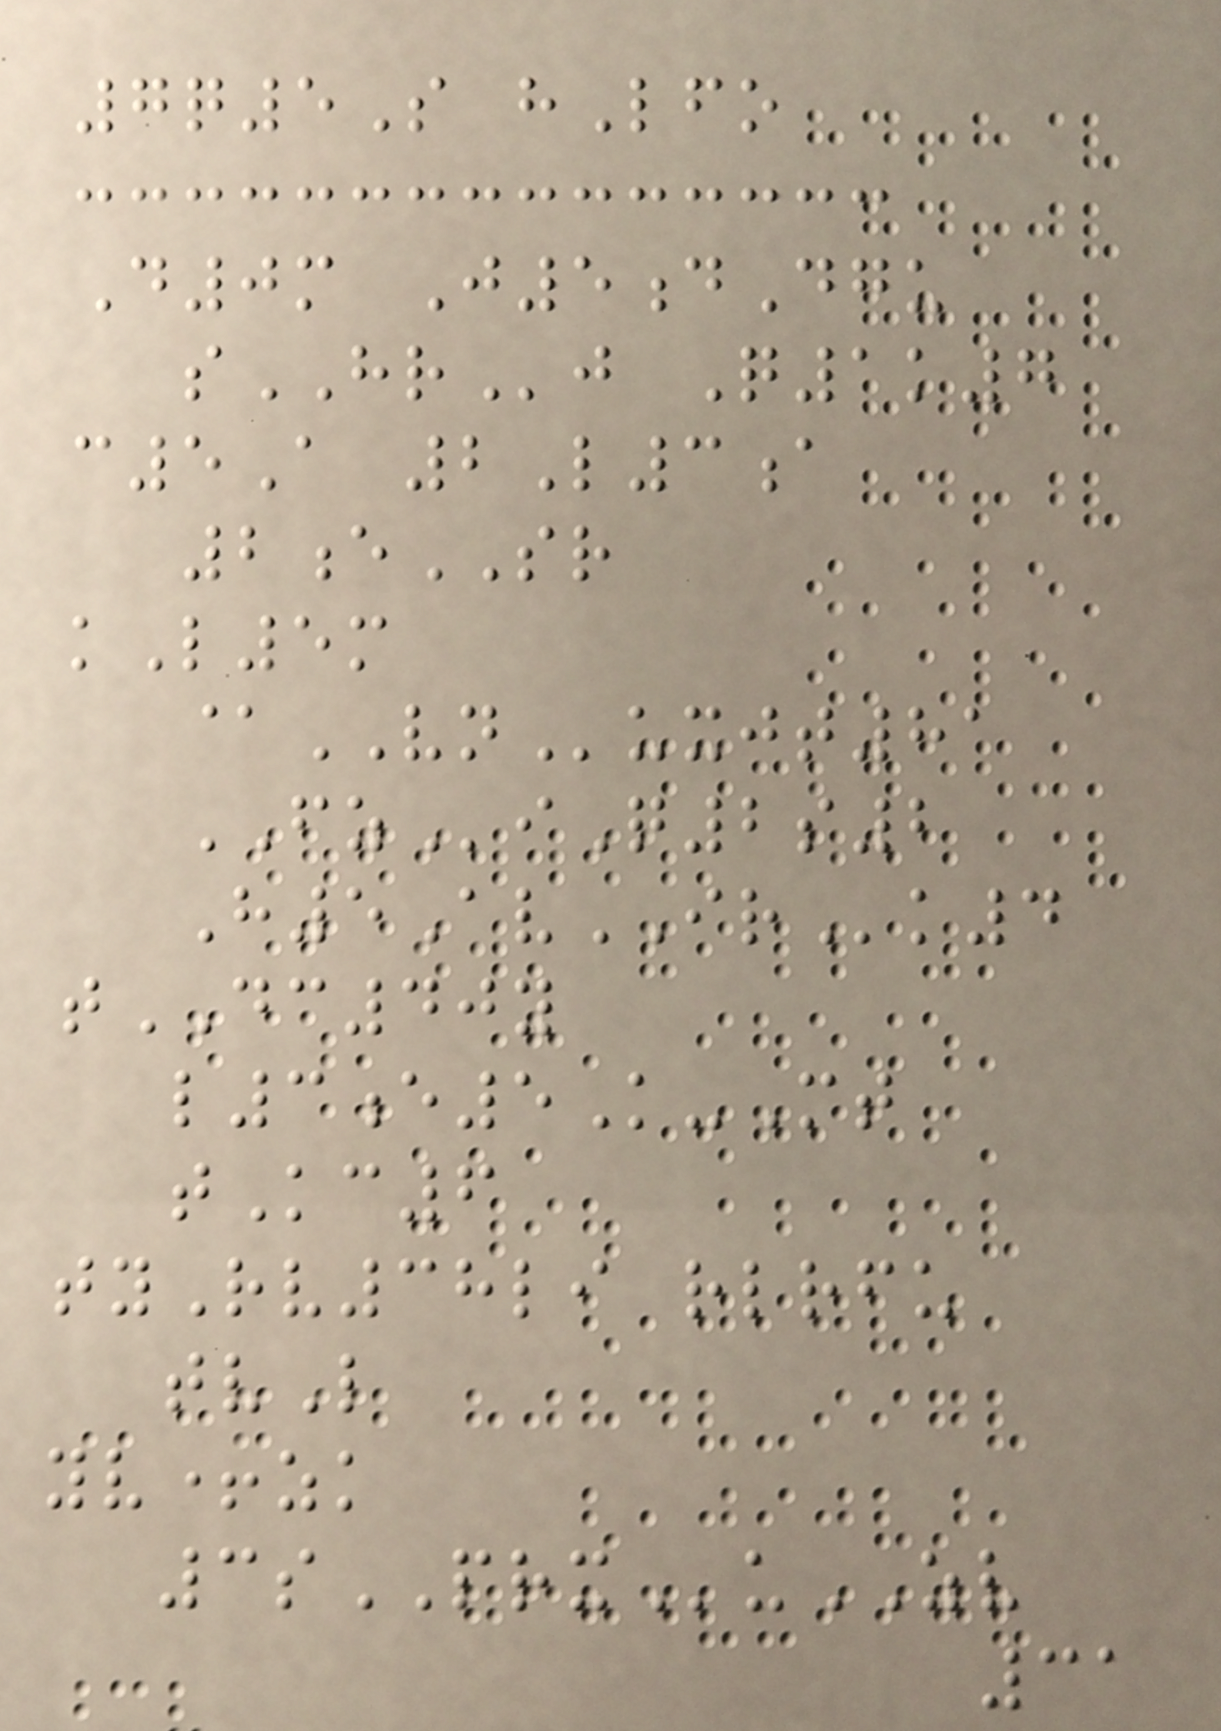7q5S hLfo
D0m J5dDgu
sHRj Q1k7
c5A 2L3a
2eSR
kL5m
@VNuxjt81
FZiQ2s2
H5AvIRk4
tDC40y
l3e5K-Mt
tKc6
tyRv38li rlrfu
tvL
yv+zk
3sPRXuZV
31
